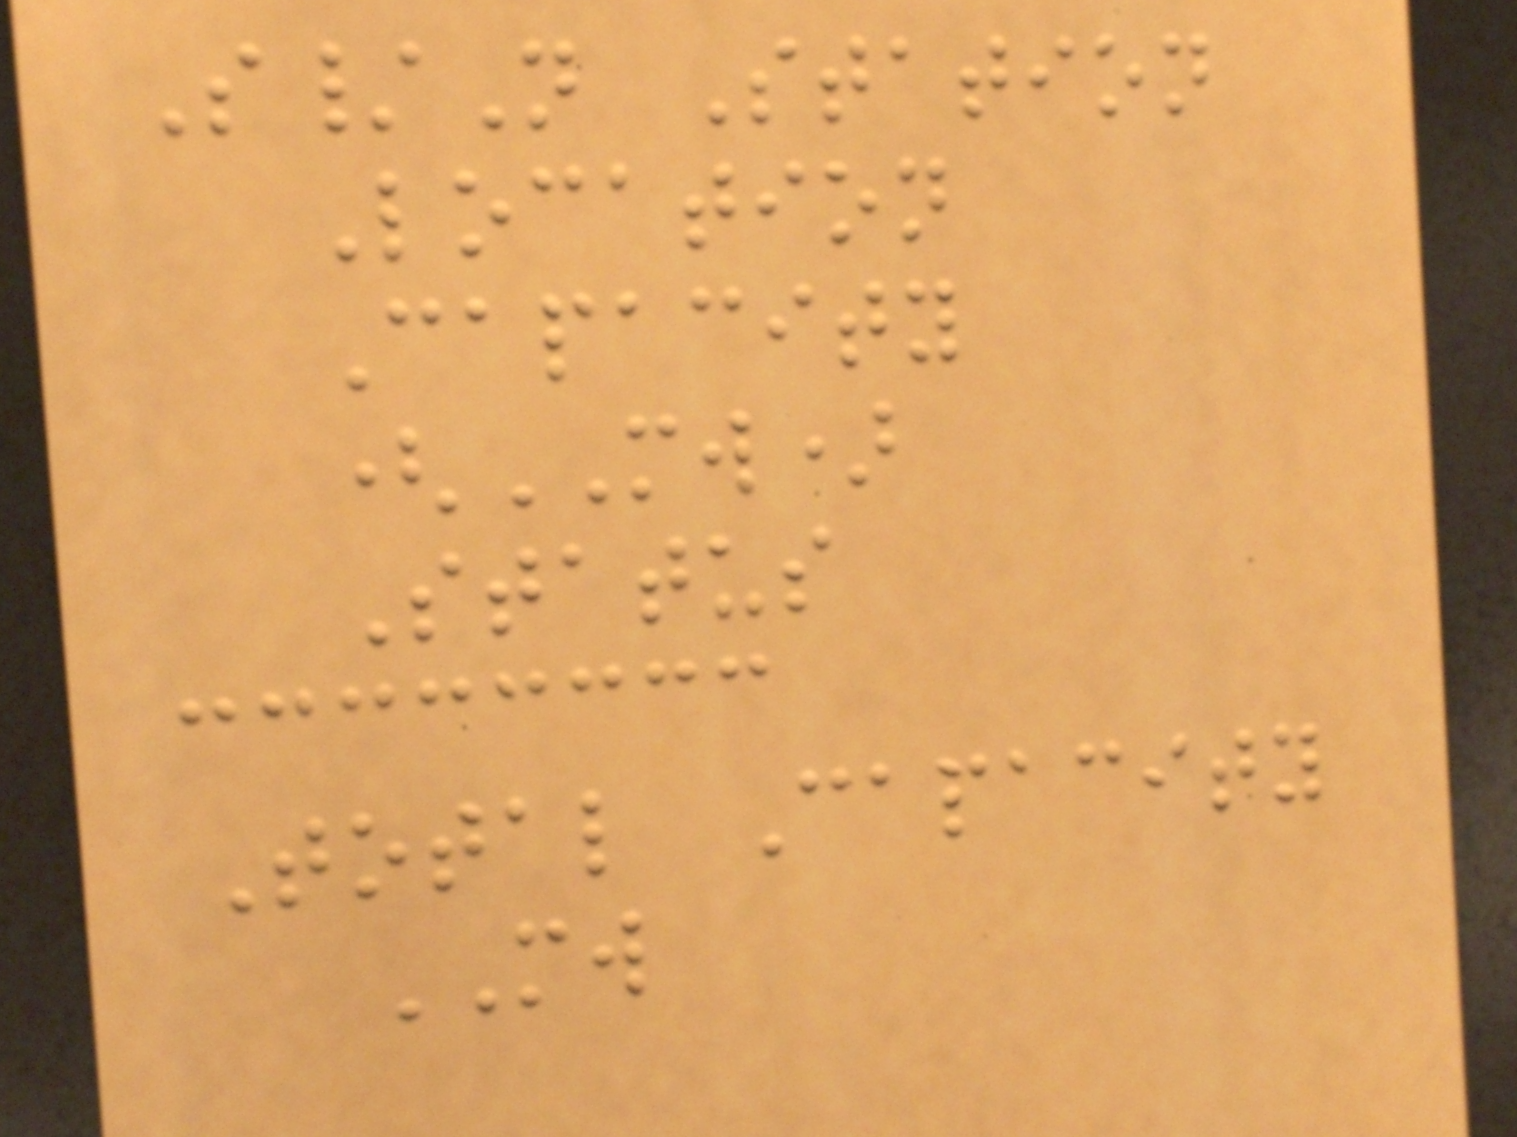S/N Station
Location
Capacity
(MW)
Status
Total Capacity
MW
